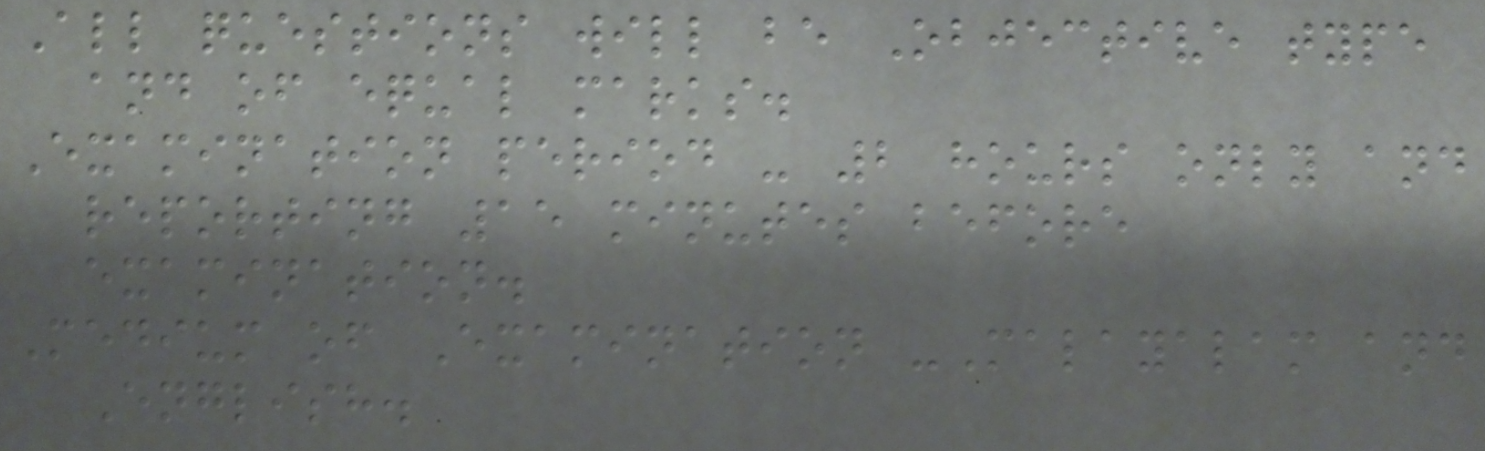All questions will be Objective type
and of equal marks.
Examination period - 2 hours only and
reporting 15 minutes before
examination.
Medium of Examination -Malayalam and
English.
